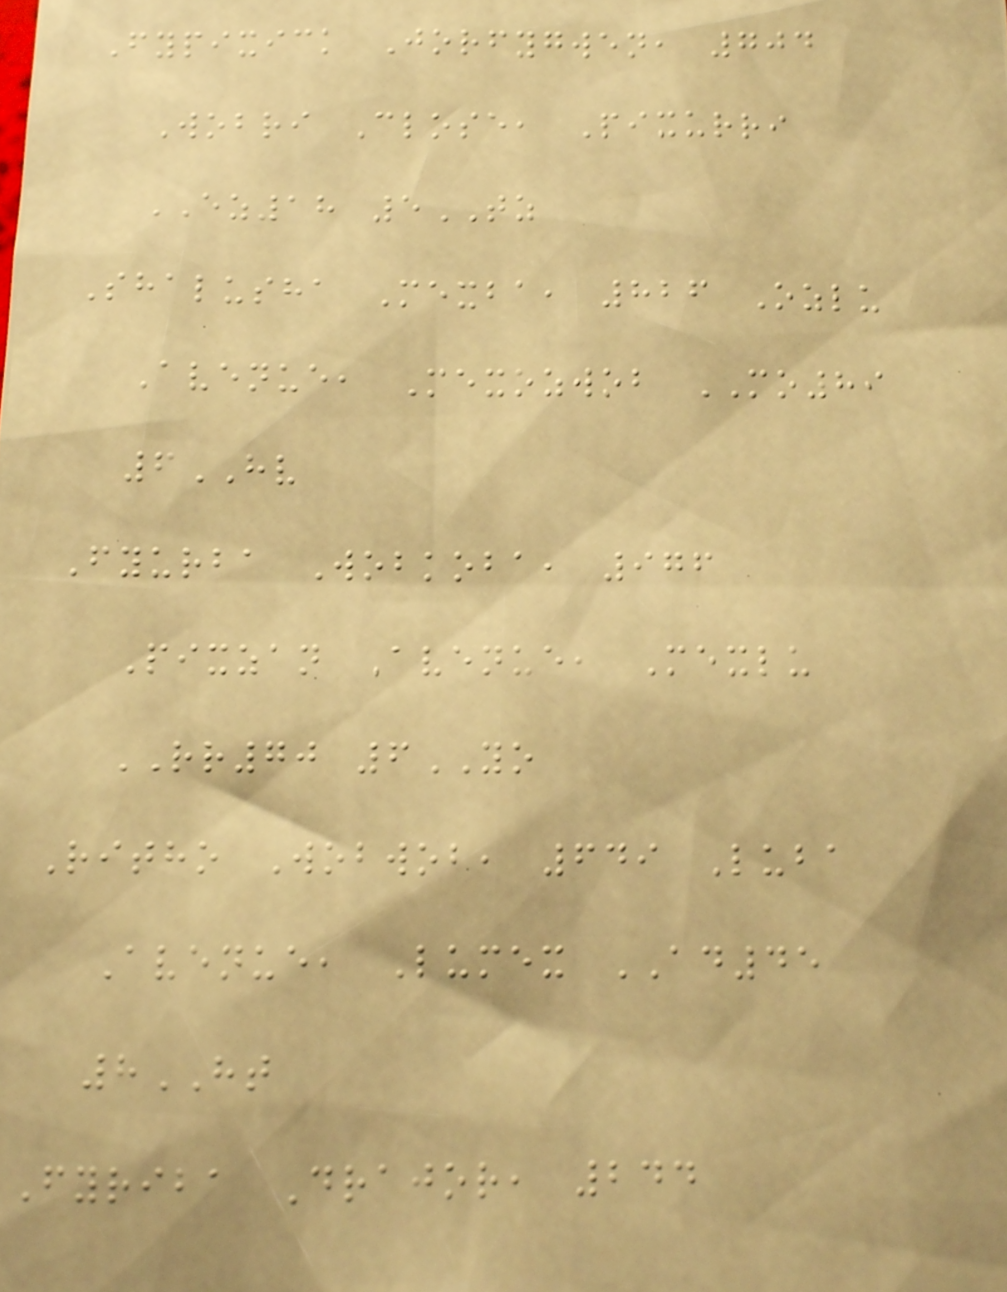Fypixick Jorfygwen, 704
Wobri Close, Pixurri
EZ18 5TZ
Shalusha Mexba, 826 Ozlu
Avenue, Mexozwob MO89
6HV
Fyurba Wobkoba, 976
Pixzan Avenue, Mexlu
RR70 6YO
Ritho Wobwob, 649 Luba
Avenue, Lumex AD45
8HT
Fyriba Drajor, 244
